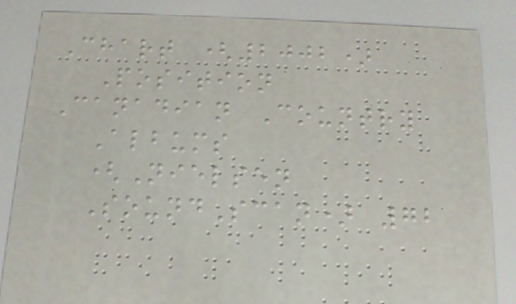Chart (2002)
Position
Canadian Country
Albums
(Nielsen
SoundScan) 72
